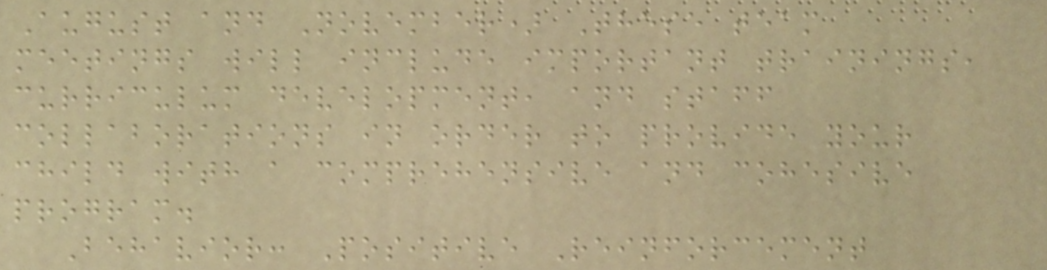August and November) These team
meetings will include important trainings,
curriculum development, and staff
collaborations in order to provide your
child with a comprehensive and cohesive
program.
Behavior: Positive Reinforcement
